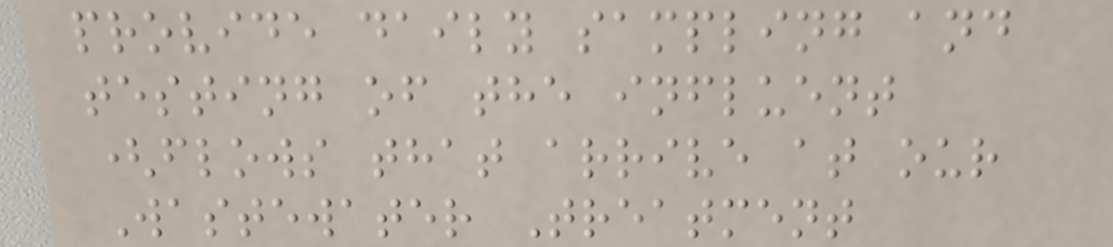provide daily sampling and
testing of the influent
(flows that arrive at our
Wastewater Treatment
